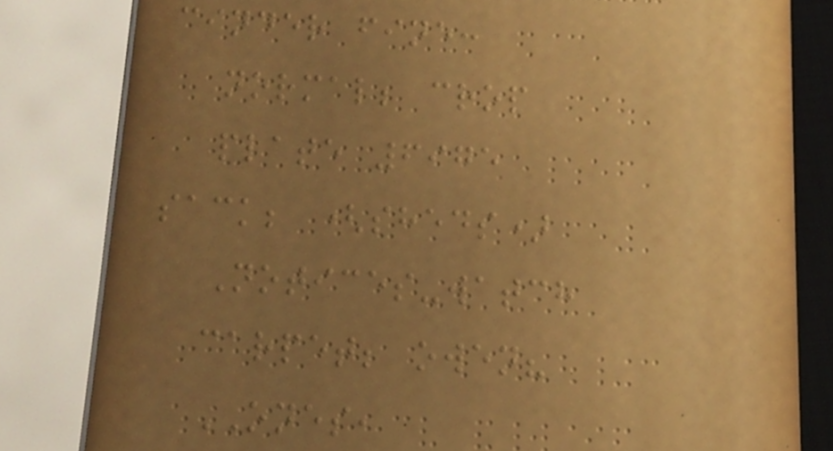cinder fine:
normal; crop
plate 6975
sack; (sheds)
Notices-watch
carpet; owen?
ONES,
